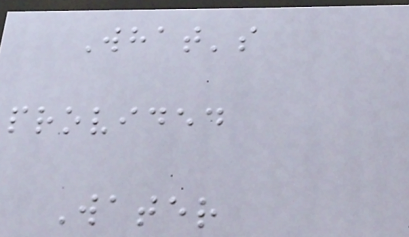What's
provided
Water
